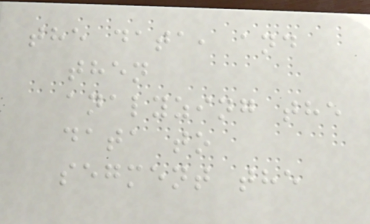the data, and
then
analyzing the
data to
segment the
